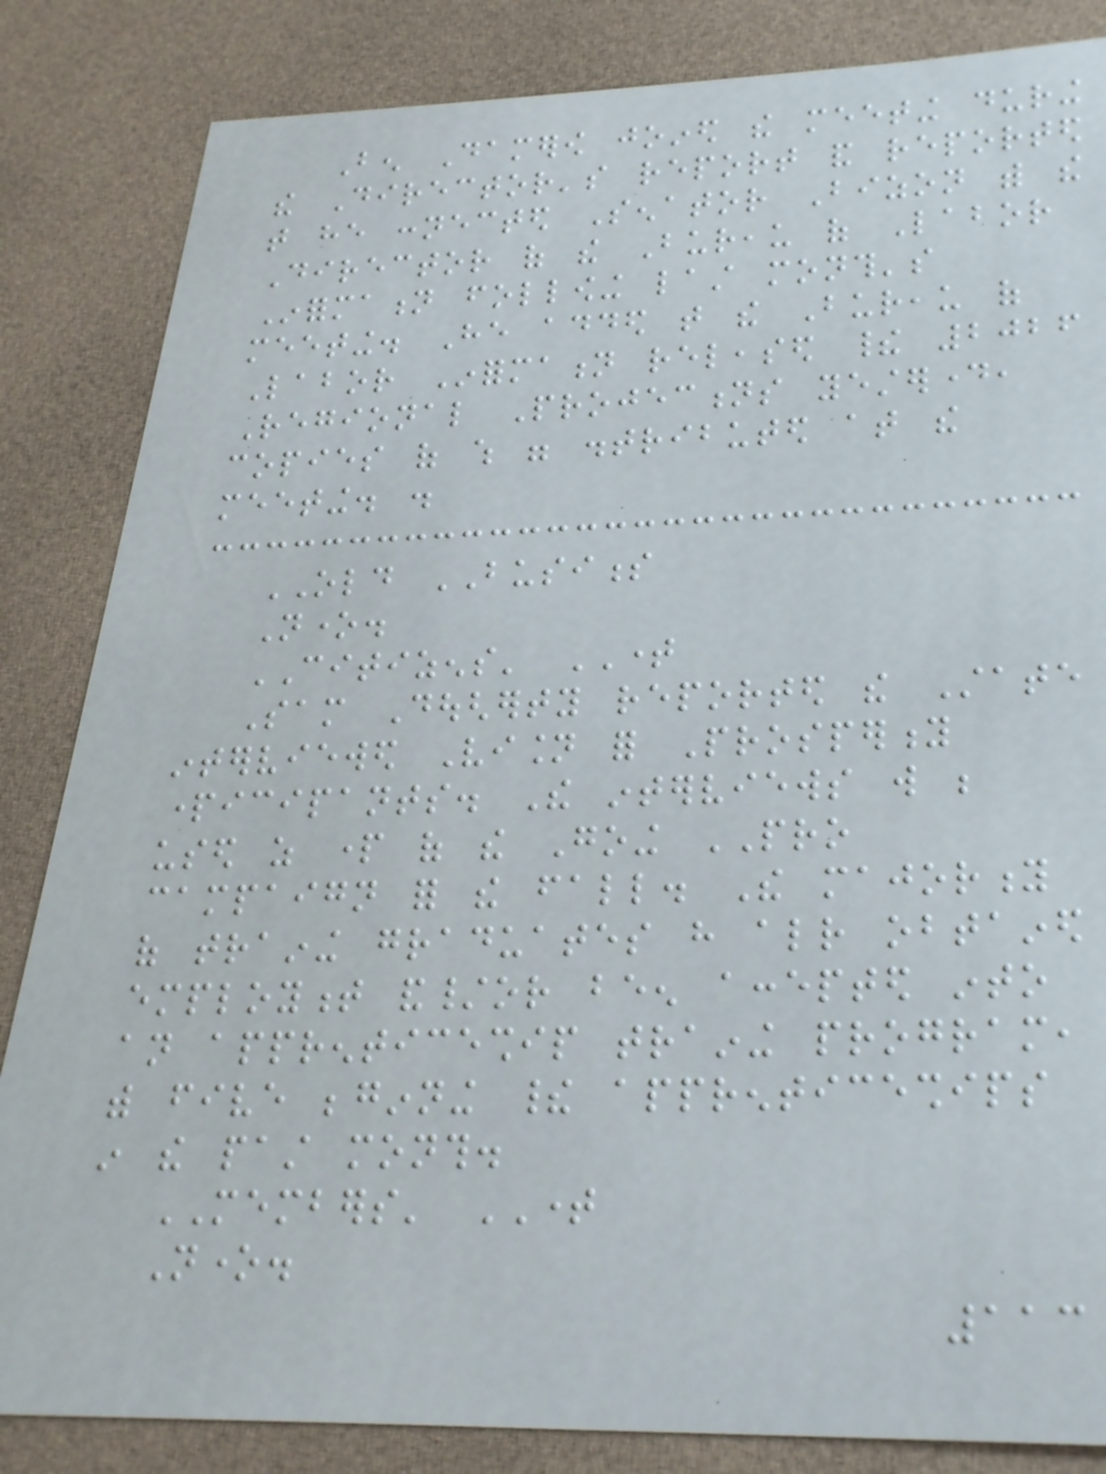Ben Damerow joined the meeting during
the Director's report and reported
that he connected Senator Bizon with the
Director of the Bureau of Labor
Information following last month's
meeting. He added that the Bureau of
Labor Information released their 2026
Regional Projections yesterday,
copies of which were distributed at the
meeting. .
OLD BUSINESS
None.
CITIZENS' TIME
Sam Dougherty reported the State
interviewed Vision for Prosperity
participants. The interviews will be
used as part of the Going PRO
campaign for the fall. The majority
of training graduates have already obtained
employment and/or been accepted into
an apprenticeship training program,
with five beginning their apprenticeships
in the past month.
MEMBERS' TIME
None.
113
